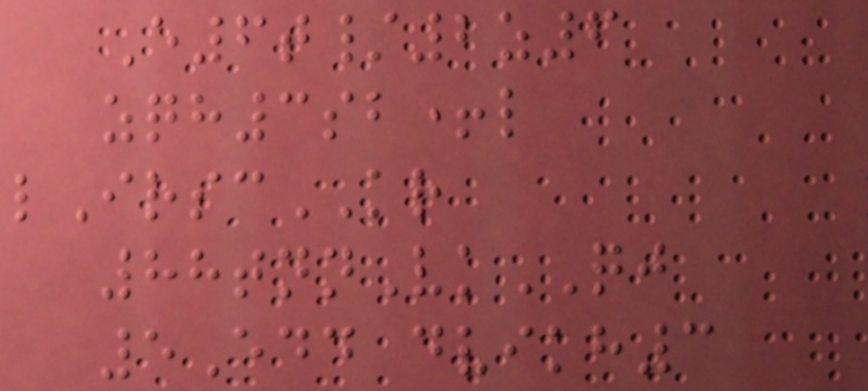E6t/2z6
zqh3sb+l
lIrscKR
88tnnVkQJ
5Edd dvikh3
